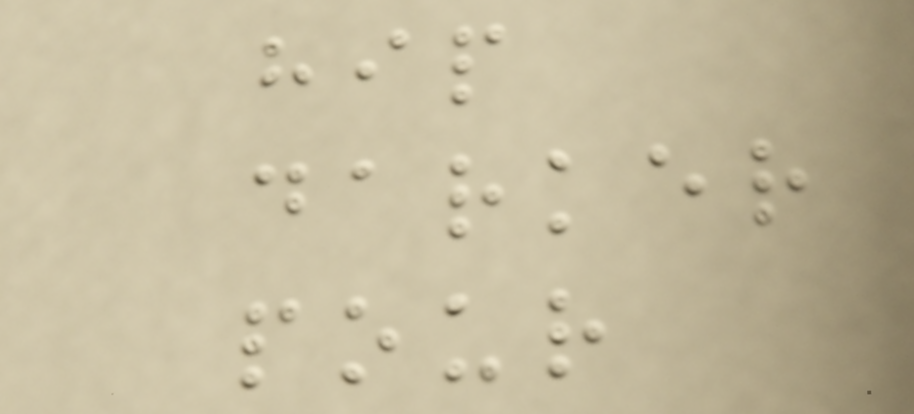hip
darker
pour
